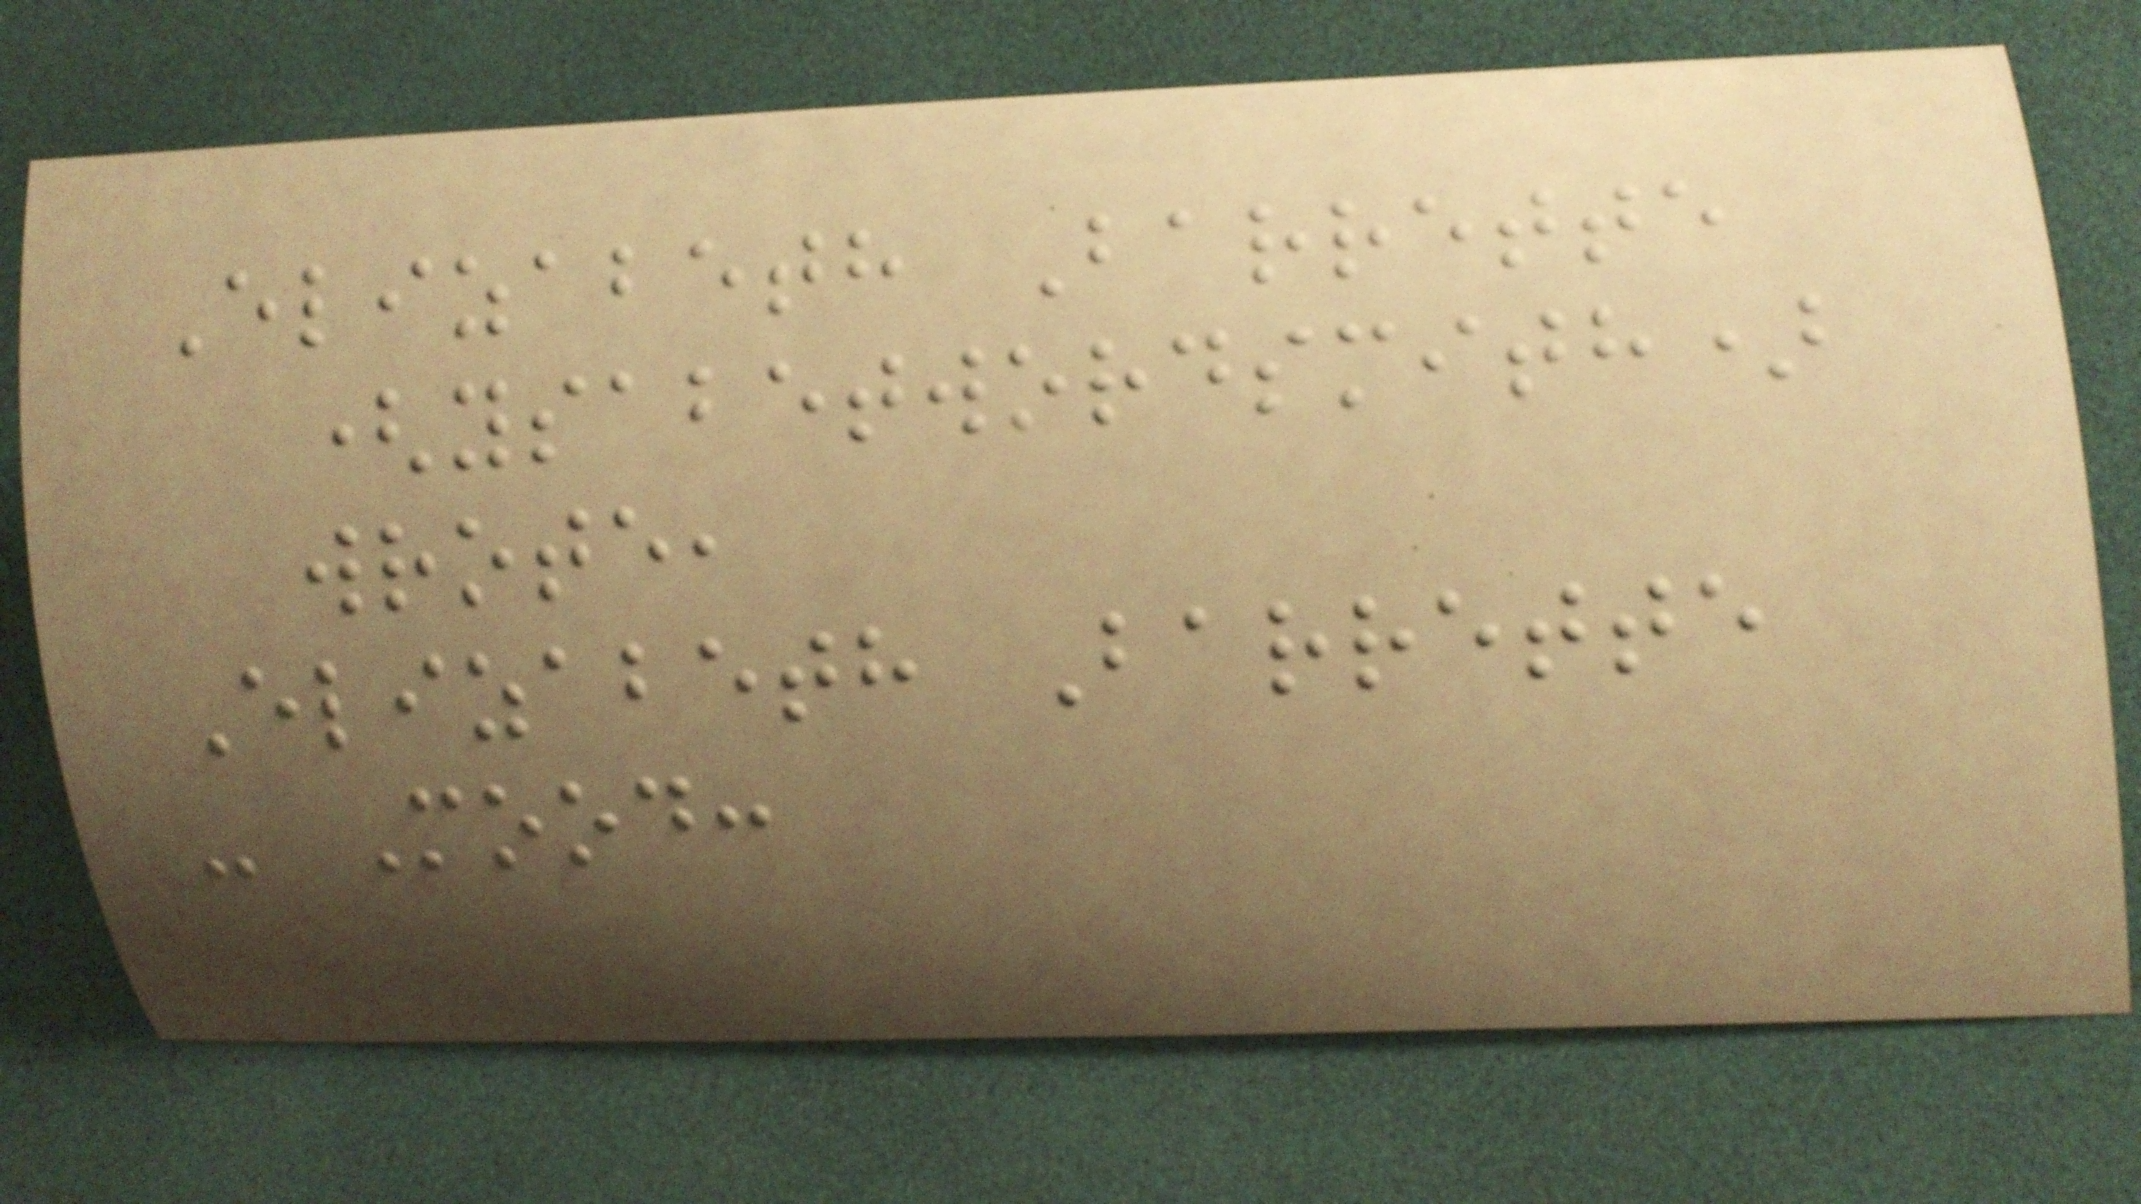Elizabeth Barrette
(ysabetwordsmith)
wrote,
Elizabeth Barrette
- Mood:
